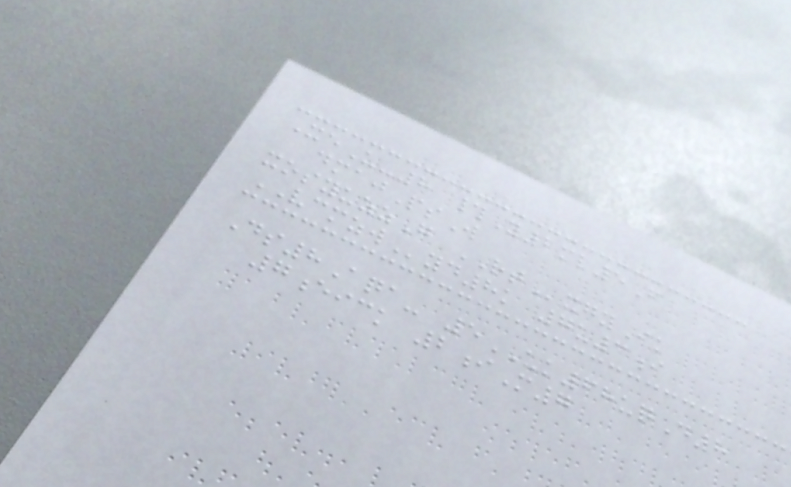XeU-8 #Y2ml5F
dmajPsW
xosyuzzG RTxgyIk
VCMZWyd8k 7u3i
Ds8Aqa- 5UK68uqD8
7eick 2iM7
